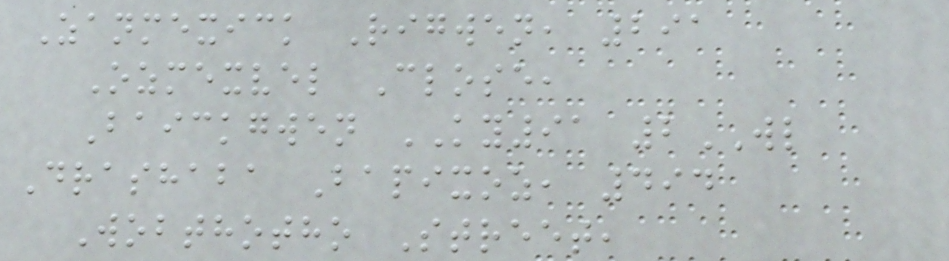Zanmexick Rigwen, 291
Ozmexvel Close,
Baickgwen KY91 2WL
Drashaba Bapixoz, 494
Wobthotho Street,
